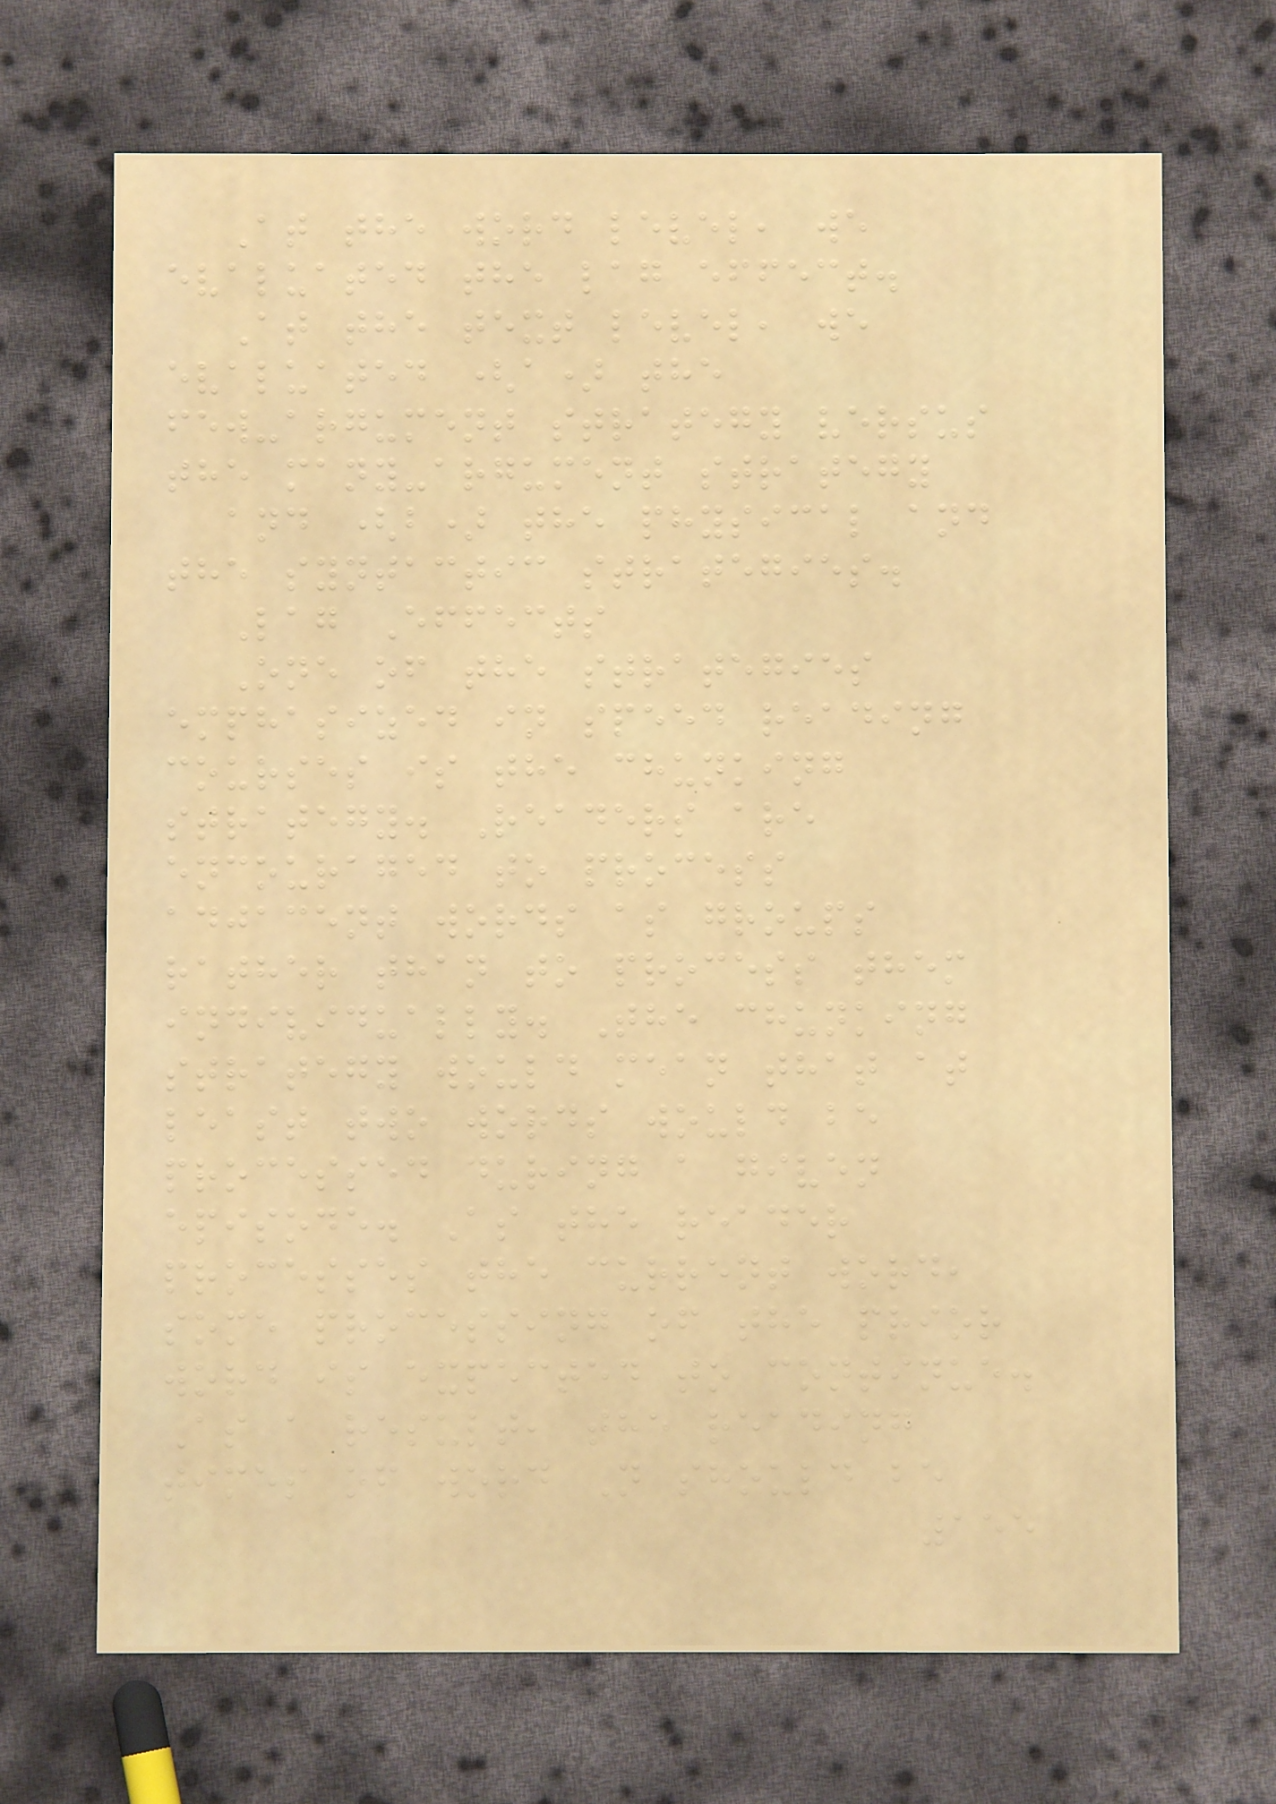At the word level, we
evaluated the lag effect.
At the text level, we
evaluated (a) the
few-argument strategy versus
the many-argument strategy
and (b) the physical and
the syntactic strategies.
Lag Effects
One of the strategies
emphasized in speed reading
courses is the chunking
strategy. Readers are
encouraged to process
adjacent words as groups
rather than to process them
individually. The chunking
strategy would mean that at
least two words would be
processed during a given
episode. As the reader
processes the current word,
some processing of the prior
word is expected to continue.
As a result, the reading
times of word N should be
155
